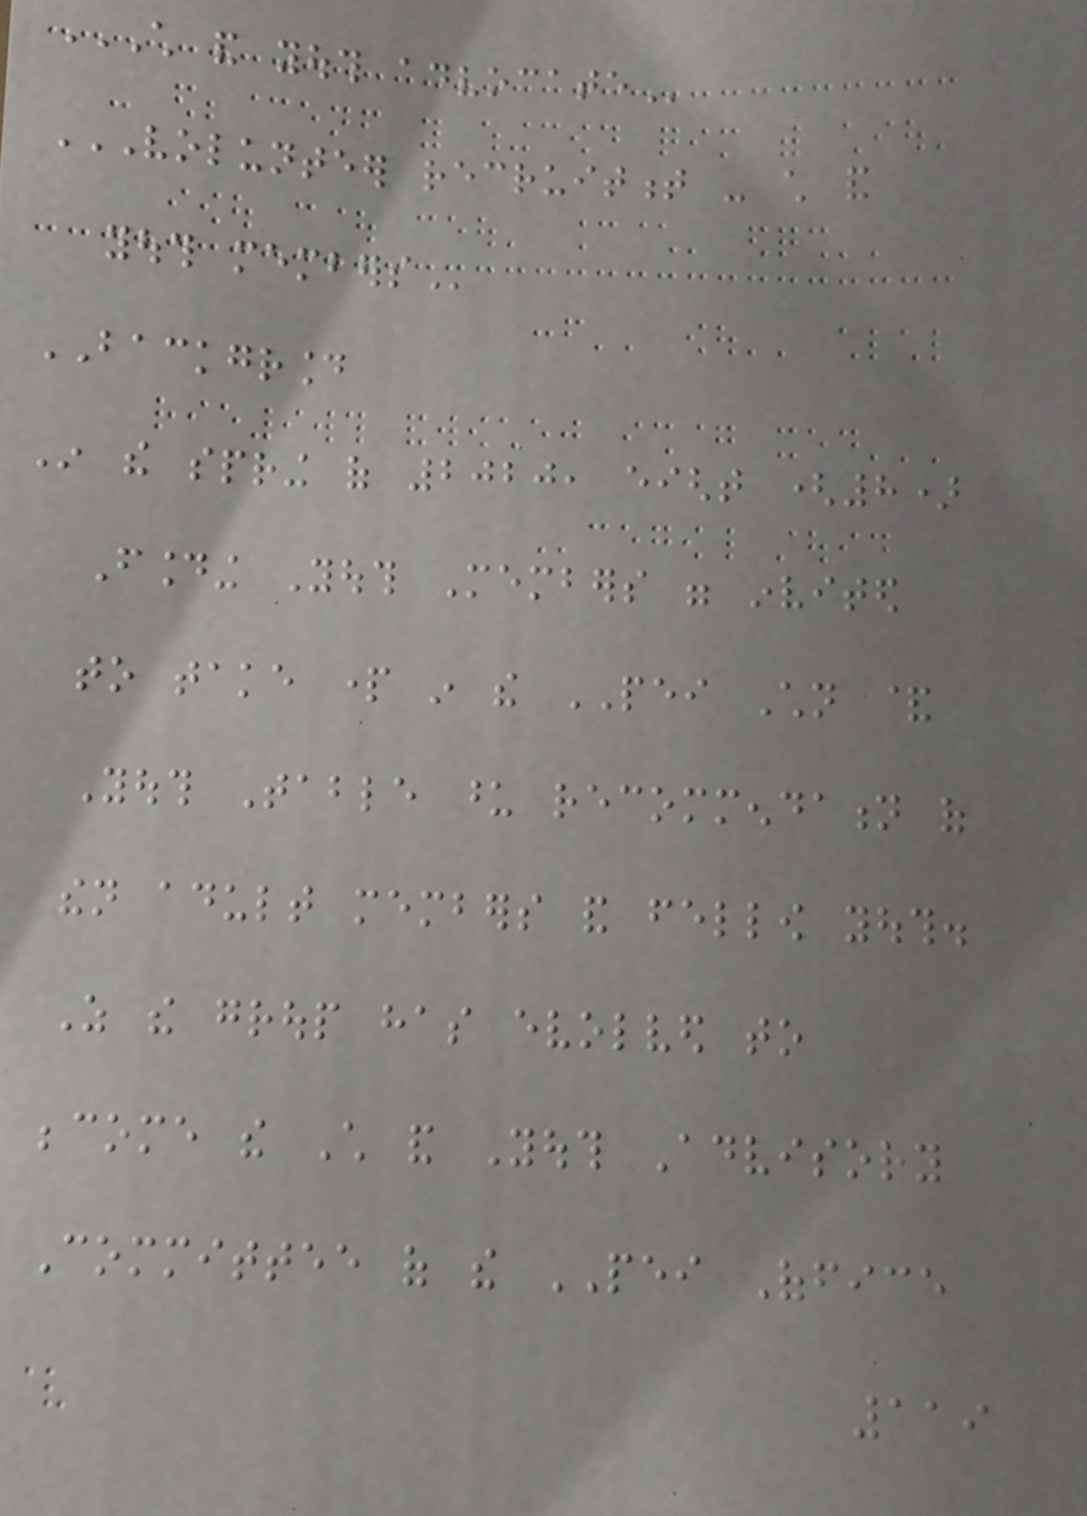CHILD AND YOUTH ADVOCATE
VOLUNTEER RECRUITMENT - CHILD AND
YOUTH MEMBERS
BACKGROUND
In the spring of 2020, eight (8)
Founding Youth Members were invited
to take part in the PEI Children &
Youth Table upon recommendation of
then adult members and fellow youth.
As the group has evolved to
become the Child and Youth Advisory
Committee of the PEI Office
119
